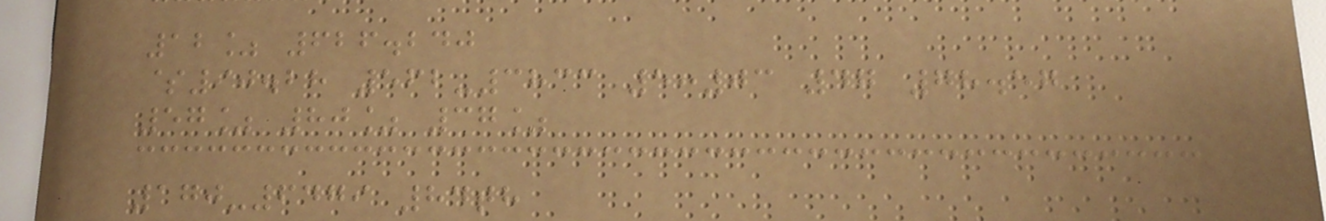12% 626.240
$90.28 562-3833 5:03 47 78.57
57% 80% 37%
170-6479 84th
